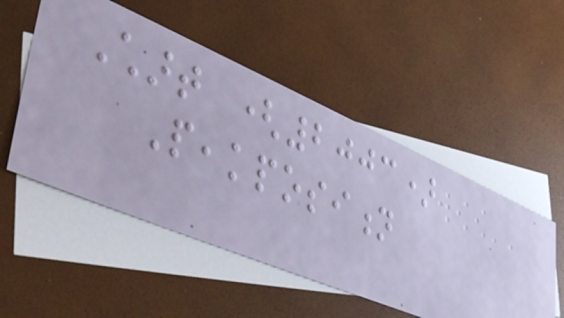Chart (2003)
Peakposition
